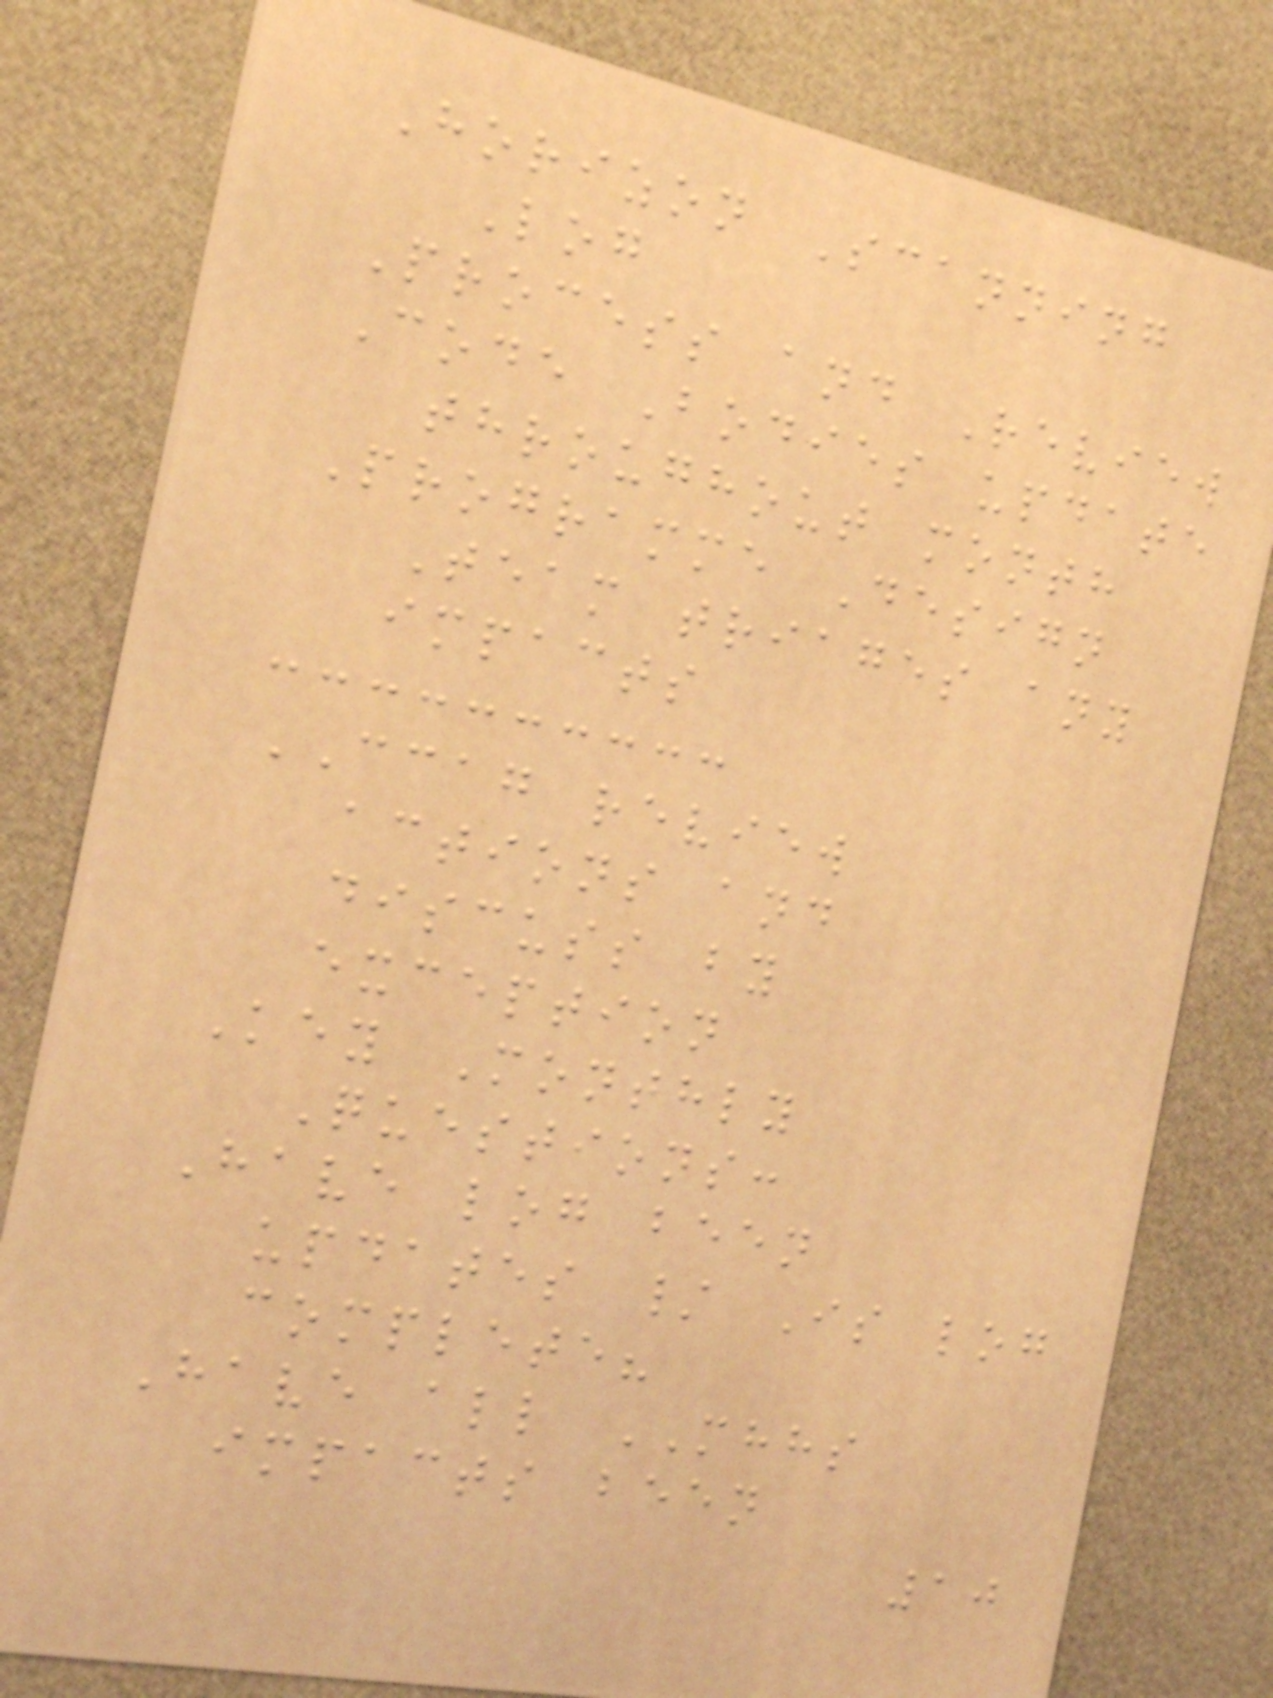Horizon Scanning
Log
Process and Review
Code Bodies update
throughout month
Programme Design
Team triages any
impacts
CCAG review
actions and
discuss by
exception
Key Monthly
Questions:
Have log been
updates / Is log
complete?
Have all MHHS
impacts been
10
